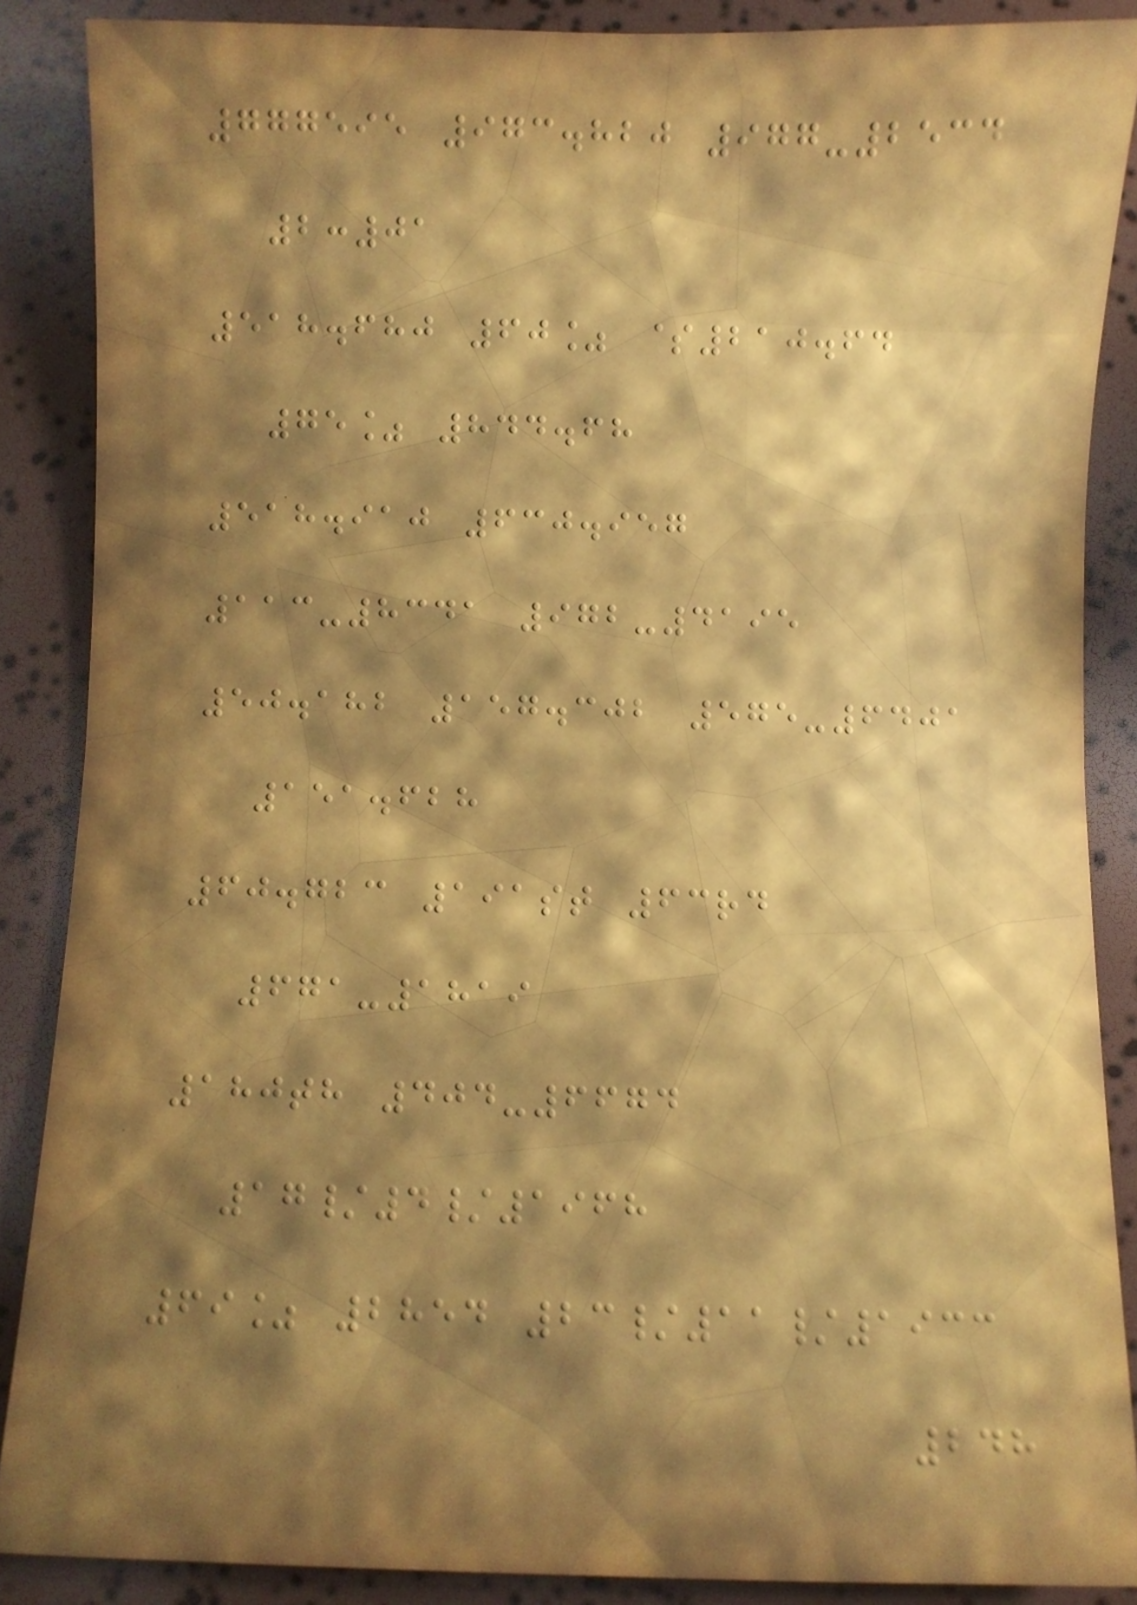777595 973.820 977-2534
2:01
518.680 60% $210.64
75% 844.68
518.910 630.957
113-8341 972-4195
50.182 157.302 575-6401
151.628
60.723 191st 63rd
671-1819
180th 404-6674
17/4/1968
69% 2854 23/11/1933
248
